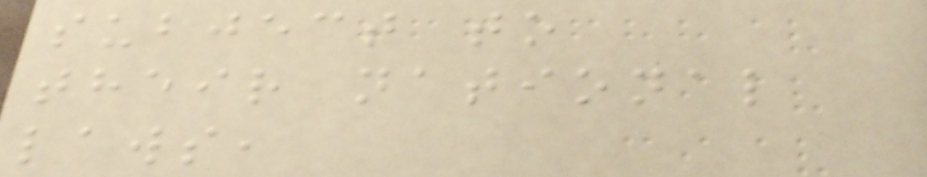subject to
their national
laws,
